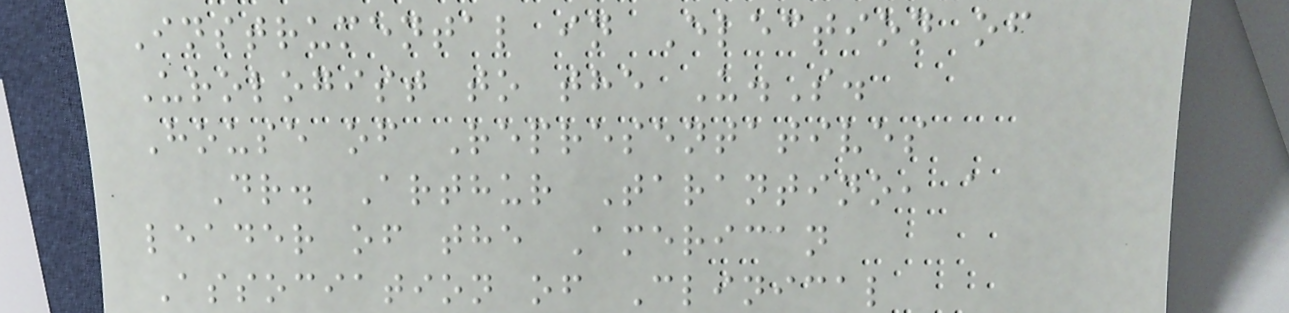Instrumental in Election of
Urologist to the U.S.
House of Representatives
Dr. Arthur Tarantino, a
leader of the American
Association of Clinical
